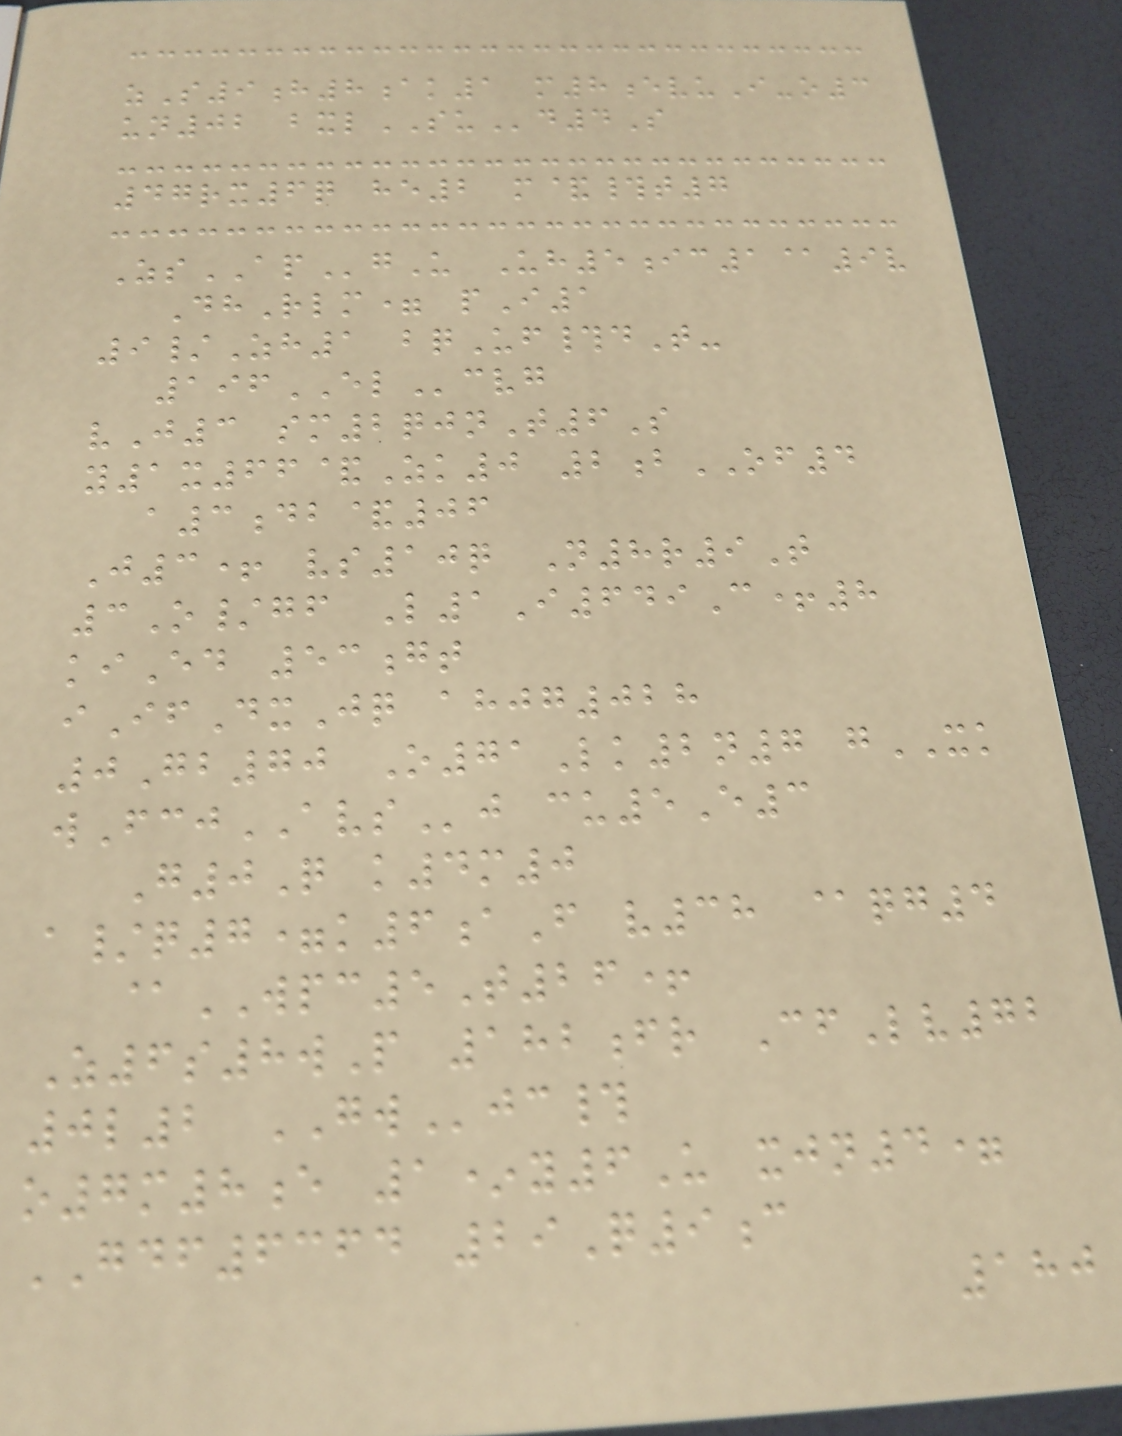zS9h8ak1 m8evuI-o3
un02 bxlSUd4S
47rx6q he2 m&#t7
ZsAPgU Uh5ic1@9v
DhRlm= pI1
9/Zh1 bqUf#dT-
196ELcvg
vJ3 sm2qjnT6S
y1x66&Zk0 2bOF4
a3db&06
J3+ vs10q N8r9T
3O/gf L1I649C+8
kiEd 53gt
iIfDxJq ahjg028
0Gb70 O71Lk2n7 gXK
wFcjAVSj cu5E3
G0Q k4m0
a/q7=k6aF v38 @qg4
@WPC5T26+
Z6s8wP 182fr CfLv72
0l2 GWjc#
o7m8e 1*y6U xjn4=
GDF6364 29Q9c
180
